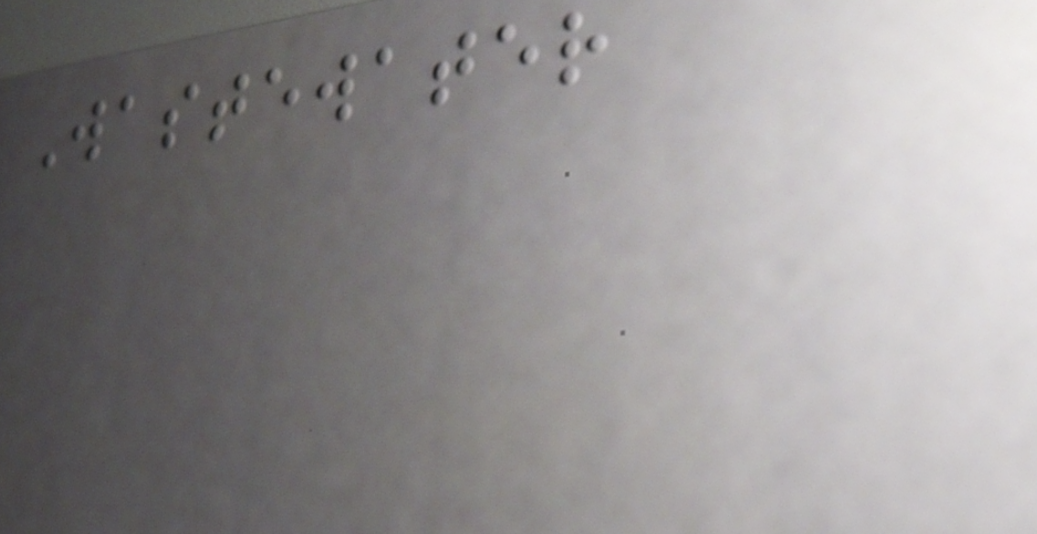Wastewater
